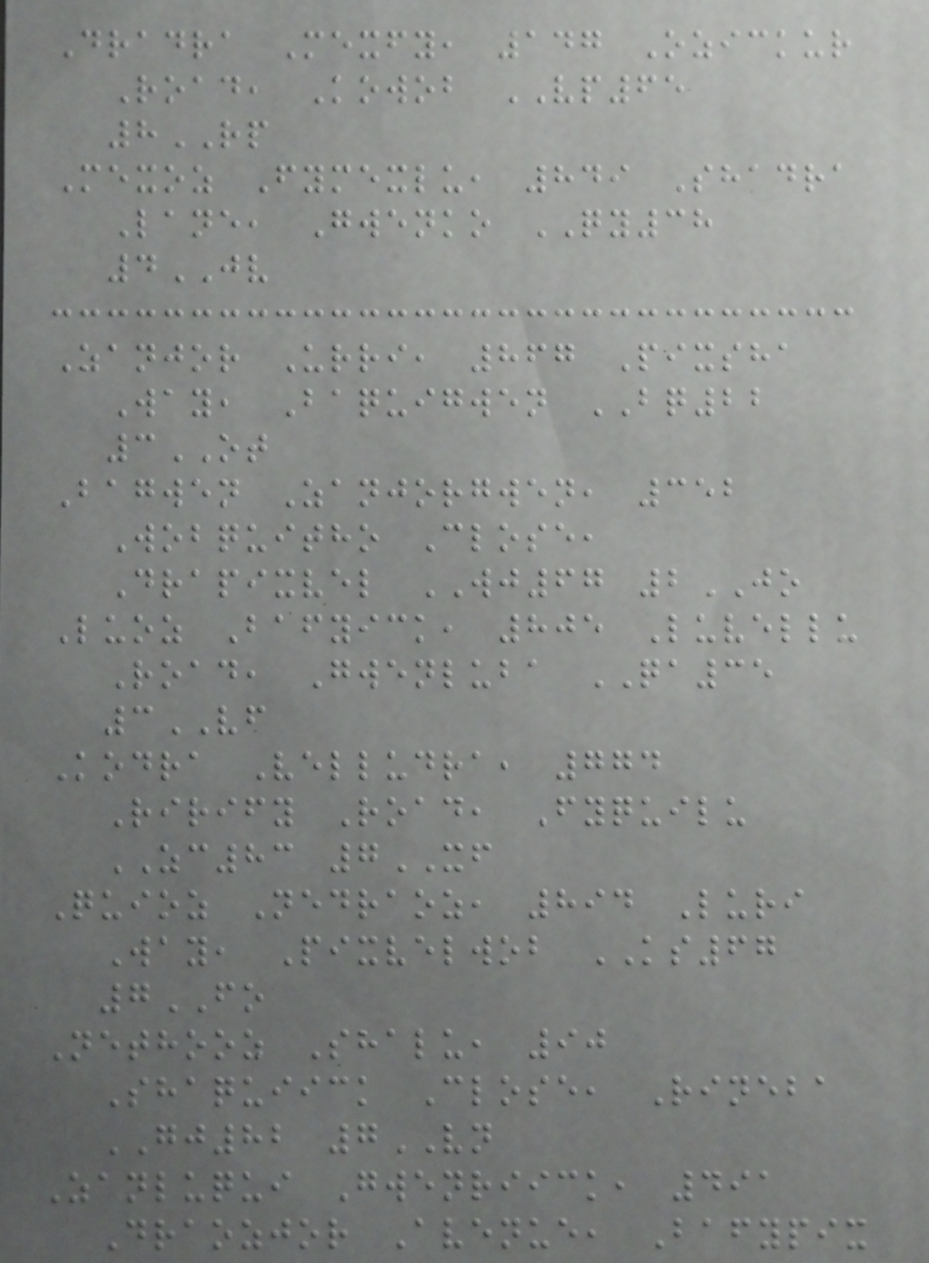Dradra Mexfy, 147 Ozickur
Road, Kowob VP65
8RP
Mexoz Fymexlu, 849 Shadra
Lane, Gwenko QY38
4JV
Zanjor Urri, 867 Pixsha
Way, Baquigwen BQ22
3OT
Bagwen Zanjorgwen, 352
Wobquitho Close,
Drapixvel WJ67 2JO
Luoz Bafyick, 805 Luvellu
Road, Gwenluba QA35
3VF
Kodra Velludra, 774
Rirify Road, Fyquilu
ZC83 7XF
Quioz Nedraoz, 894 Luri
Way, Pixvelwob KS67
7FO
Nethooz Shalu, 90
Shaquiick Close, Rineba
GJ82 7VN
Zanluqui Gwenriick, 491
Draozjor Avenue, Bafypix
